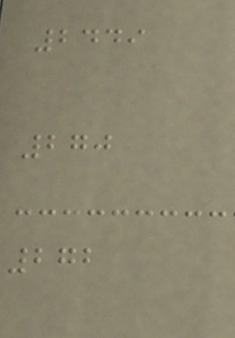2449
270
272
